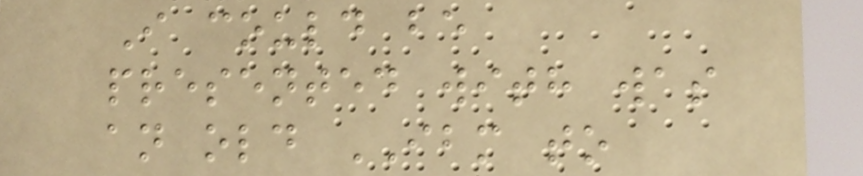I could be
presented with was
an old IBM to
